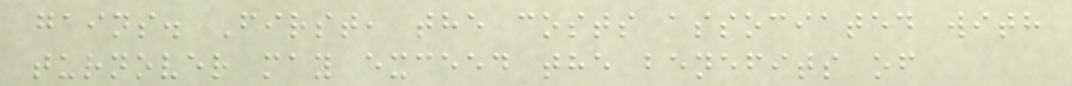gains. First, the costs associated with
turnover may exceed the benefits of
